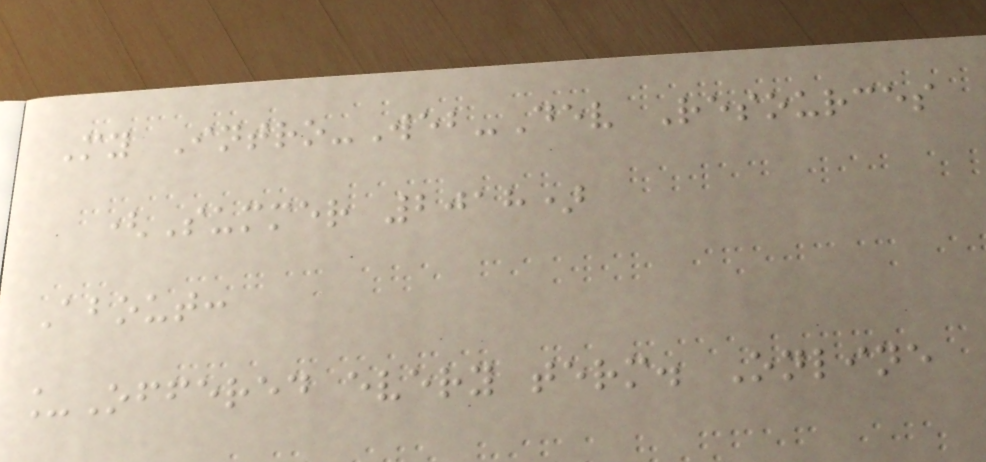My Intro-Web-Dev Resources
(Summer 2018)
About:
_Offered every term. Online
